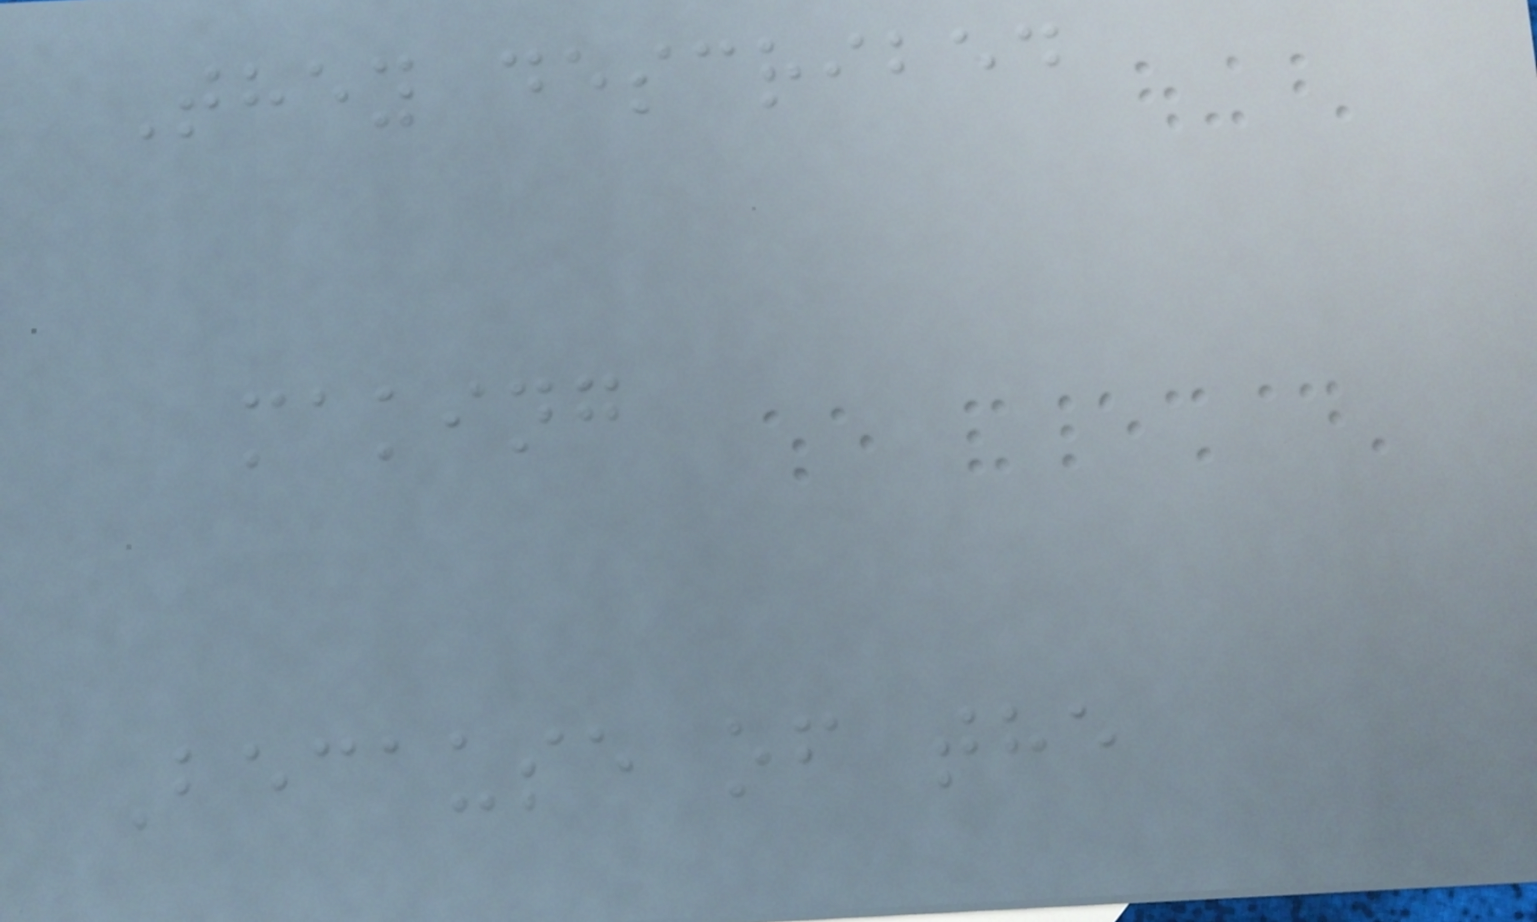They described
making
Because of the
